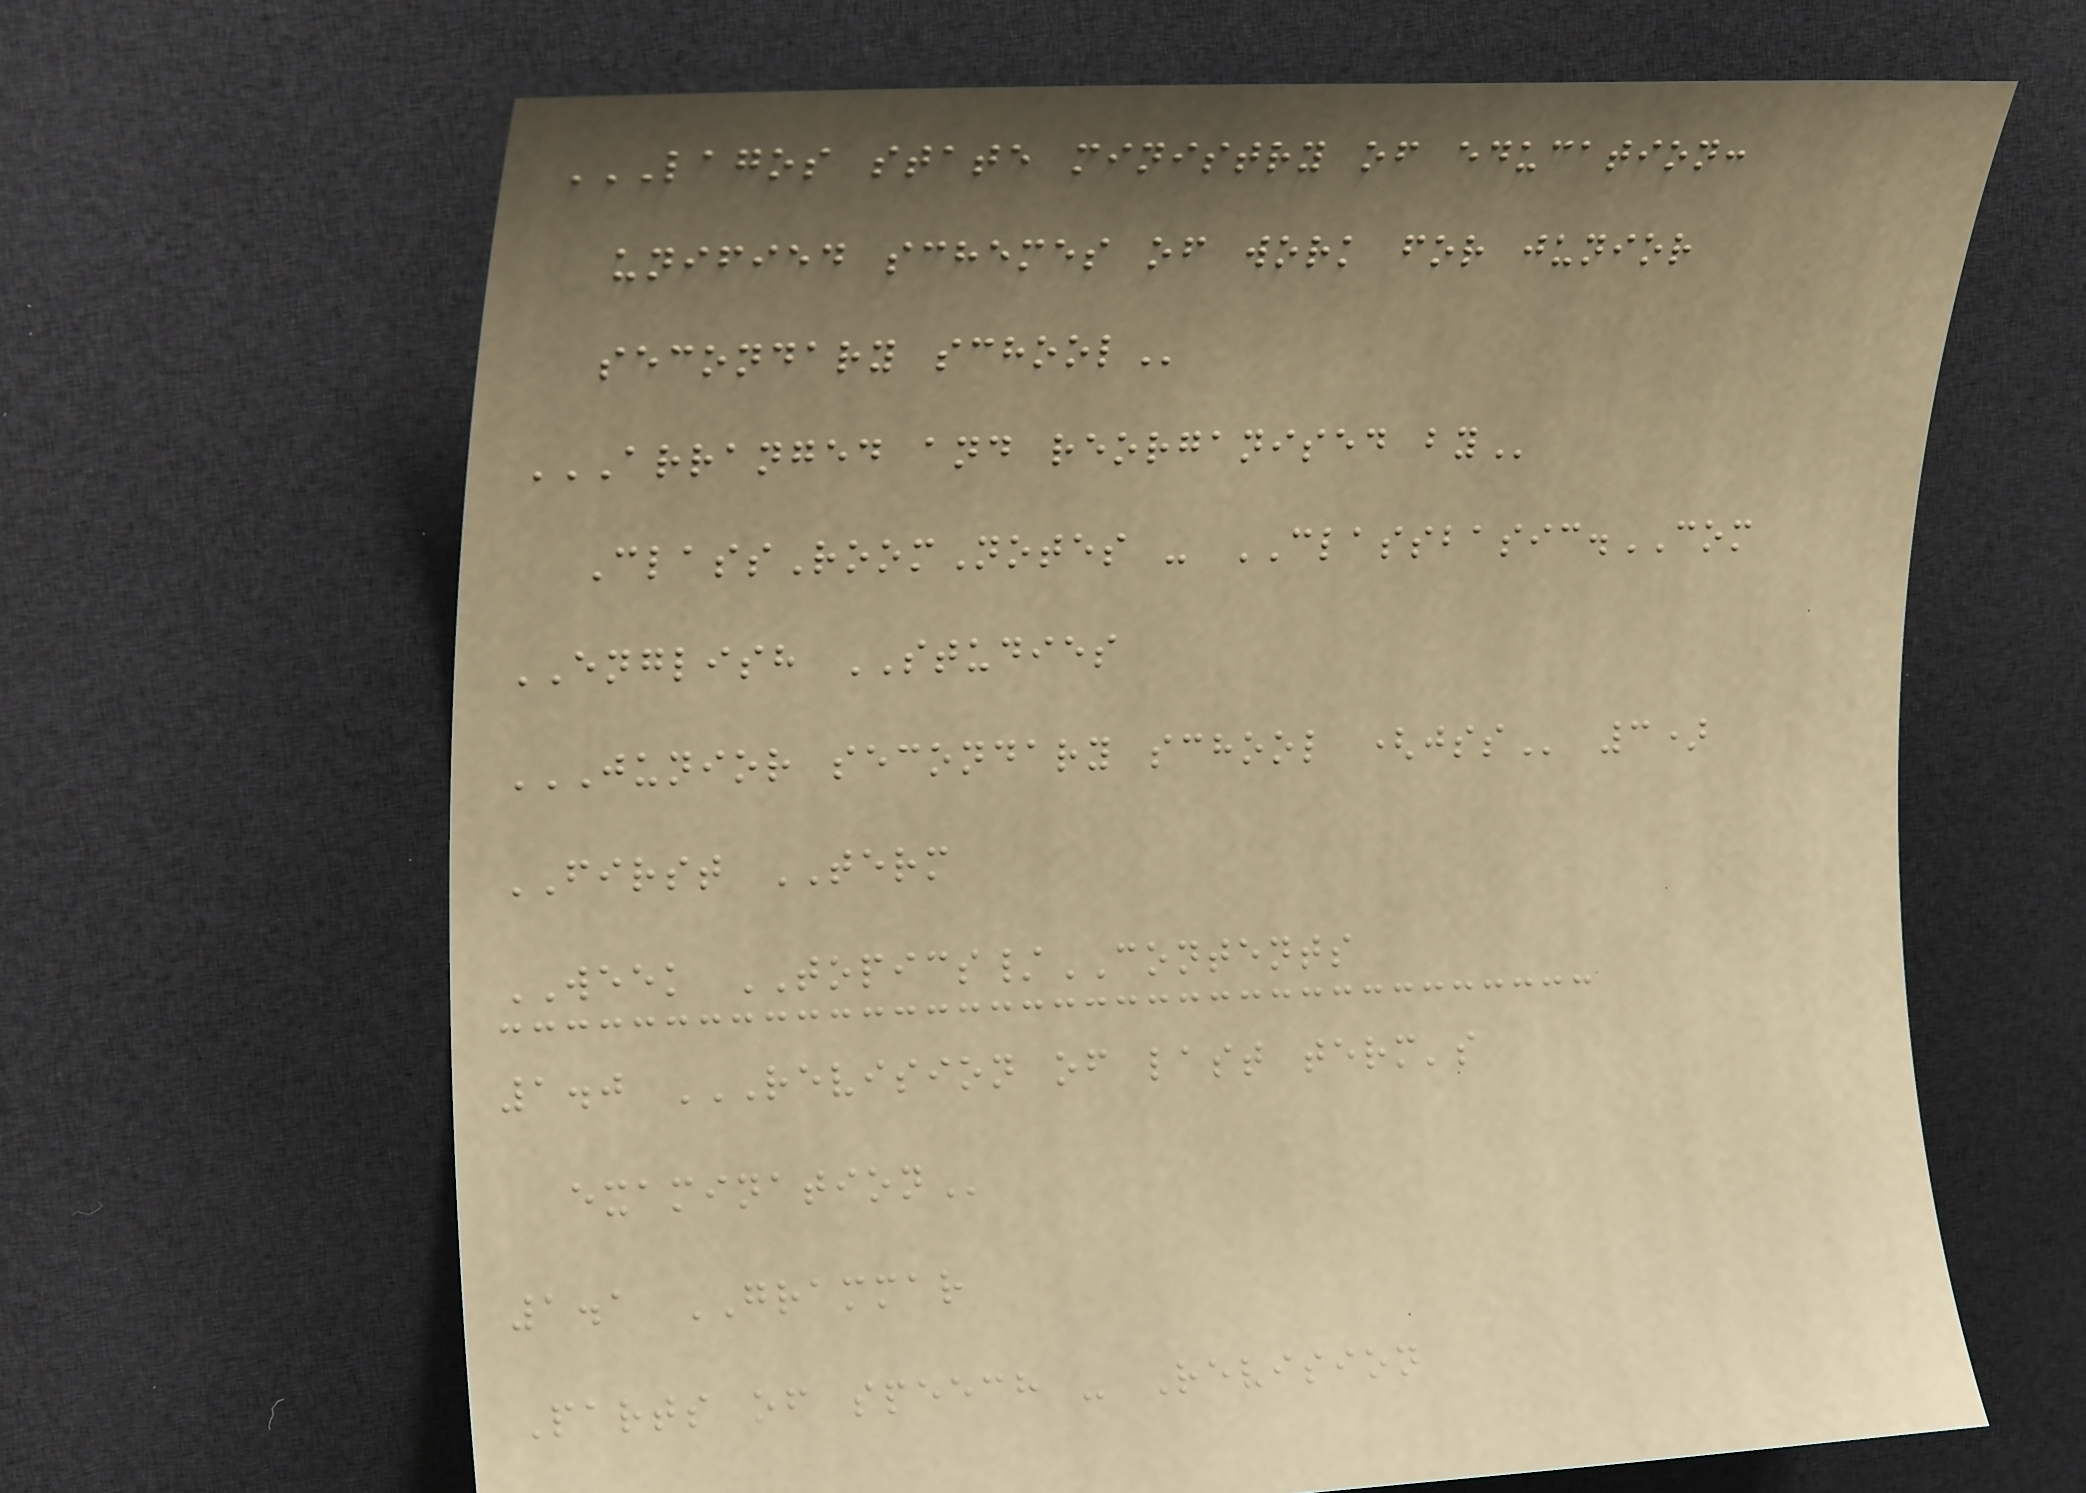LAGOS STATE MINISTRY OF EDUCATION:
UNIFIED SCHEMES OF WORK FOR JUNIOR
SECONDARY SCHOOL
ARRANGED AND REORGANISED BY
ClassRoomNotes - CLASSBASIC.COM
ENGLISH STUDIES
JUNIOR SECONDARY SCHOOL (JSS 3)
FIRST TERM
WEEK TOPICS/CONTENTS
1.0 REVISION OF LAST TERM'S
EXAMINATION
1.1 GRAMMAR
Parts of speech - Revision
